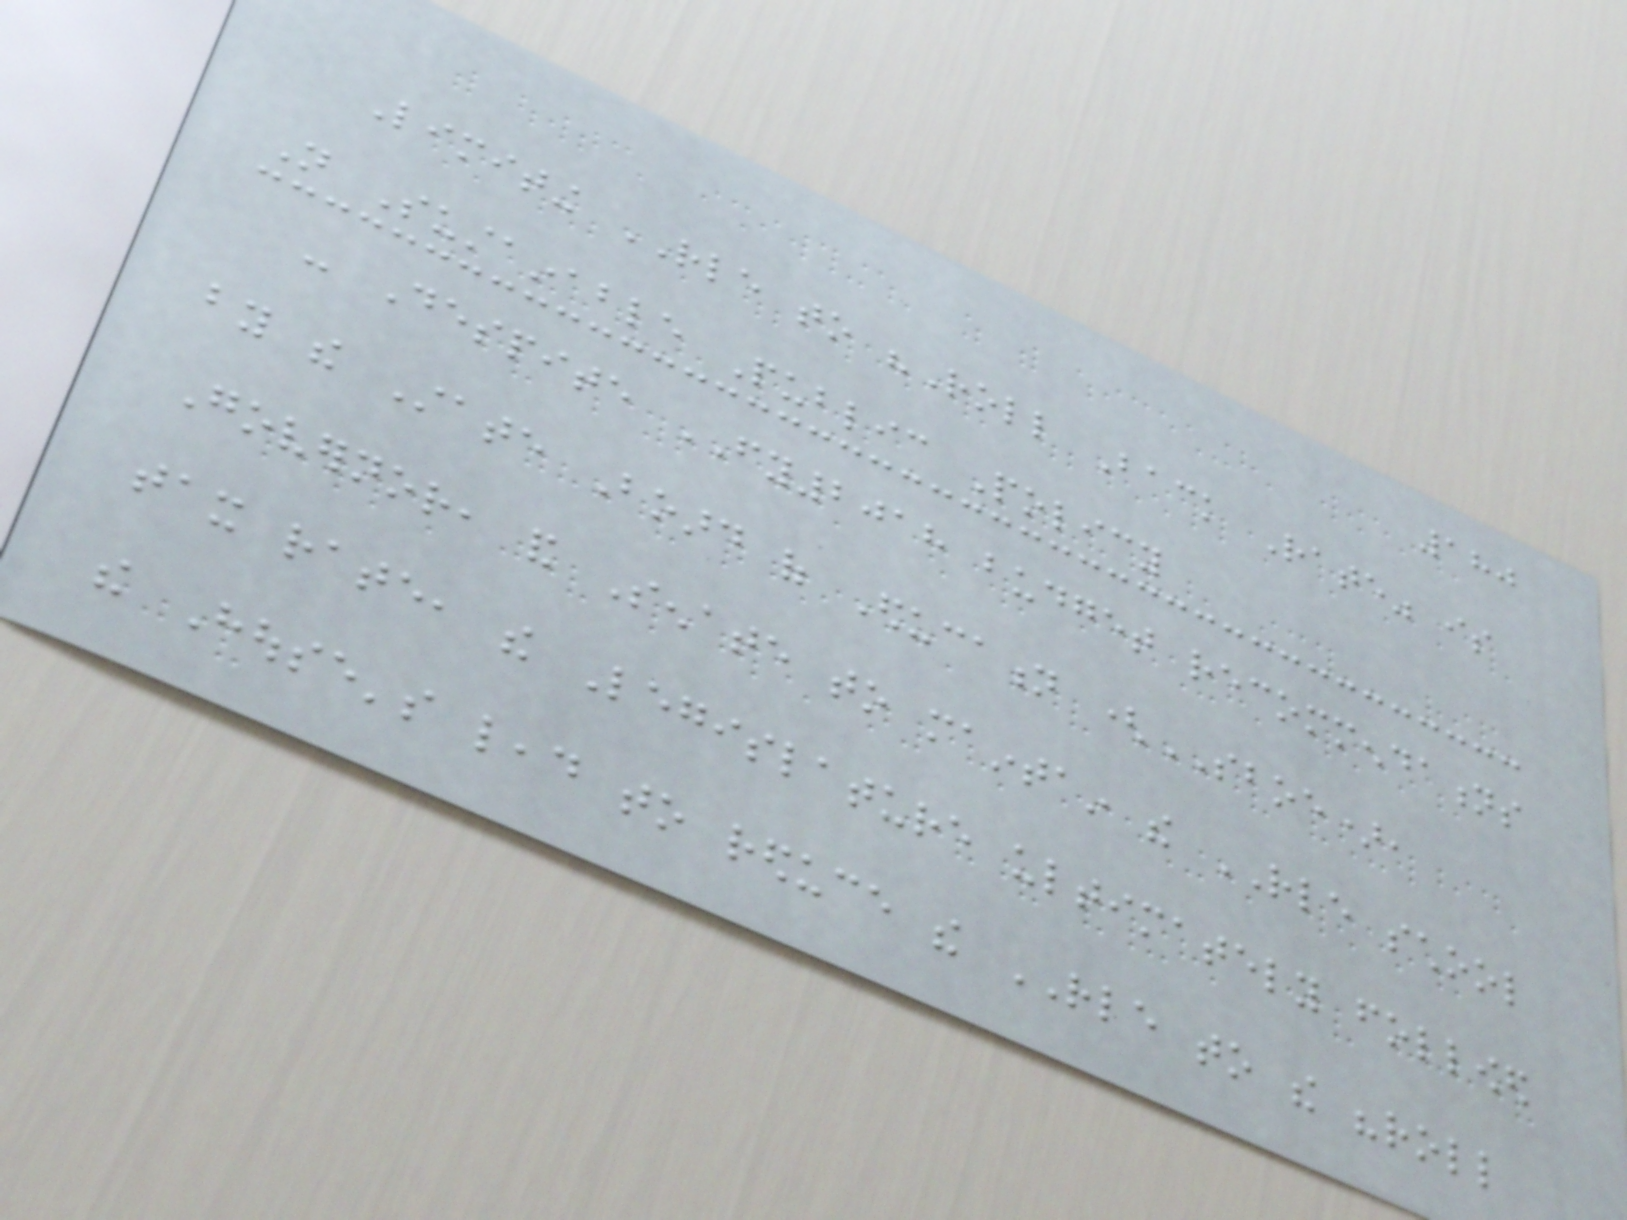180
Limiting RLE to "Roll Back Rate" is
Not Sustainable Public Policy
- Despite FY2018 budget recommendations
by the State Board of Education (SBOE),
Governor, and Senate to maintain the RLE school
tax rate, the Legislature ultimately followed
the House's lead to reduce the RLE to the "roll
